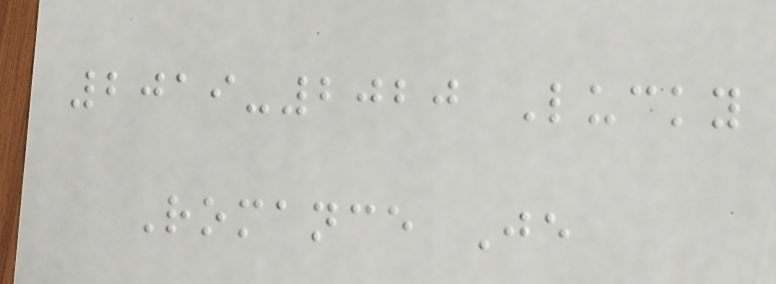2019-2020 Lucky
Romance Je
